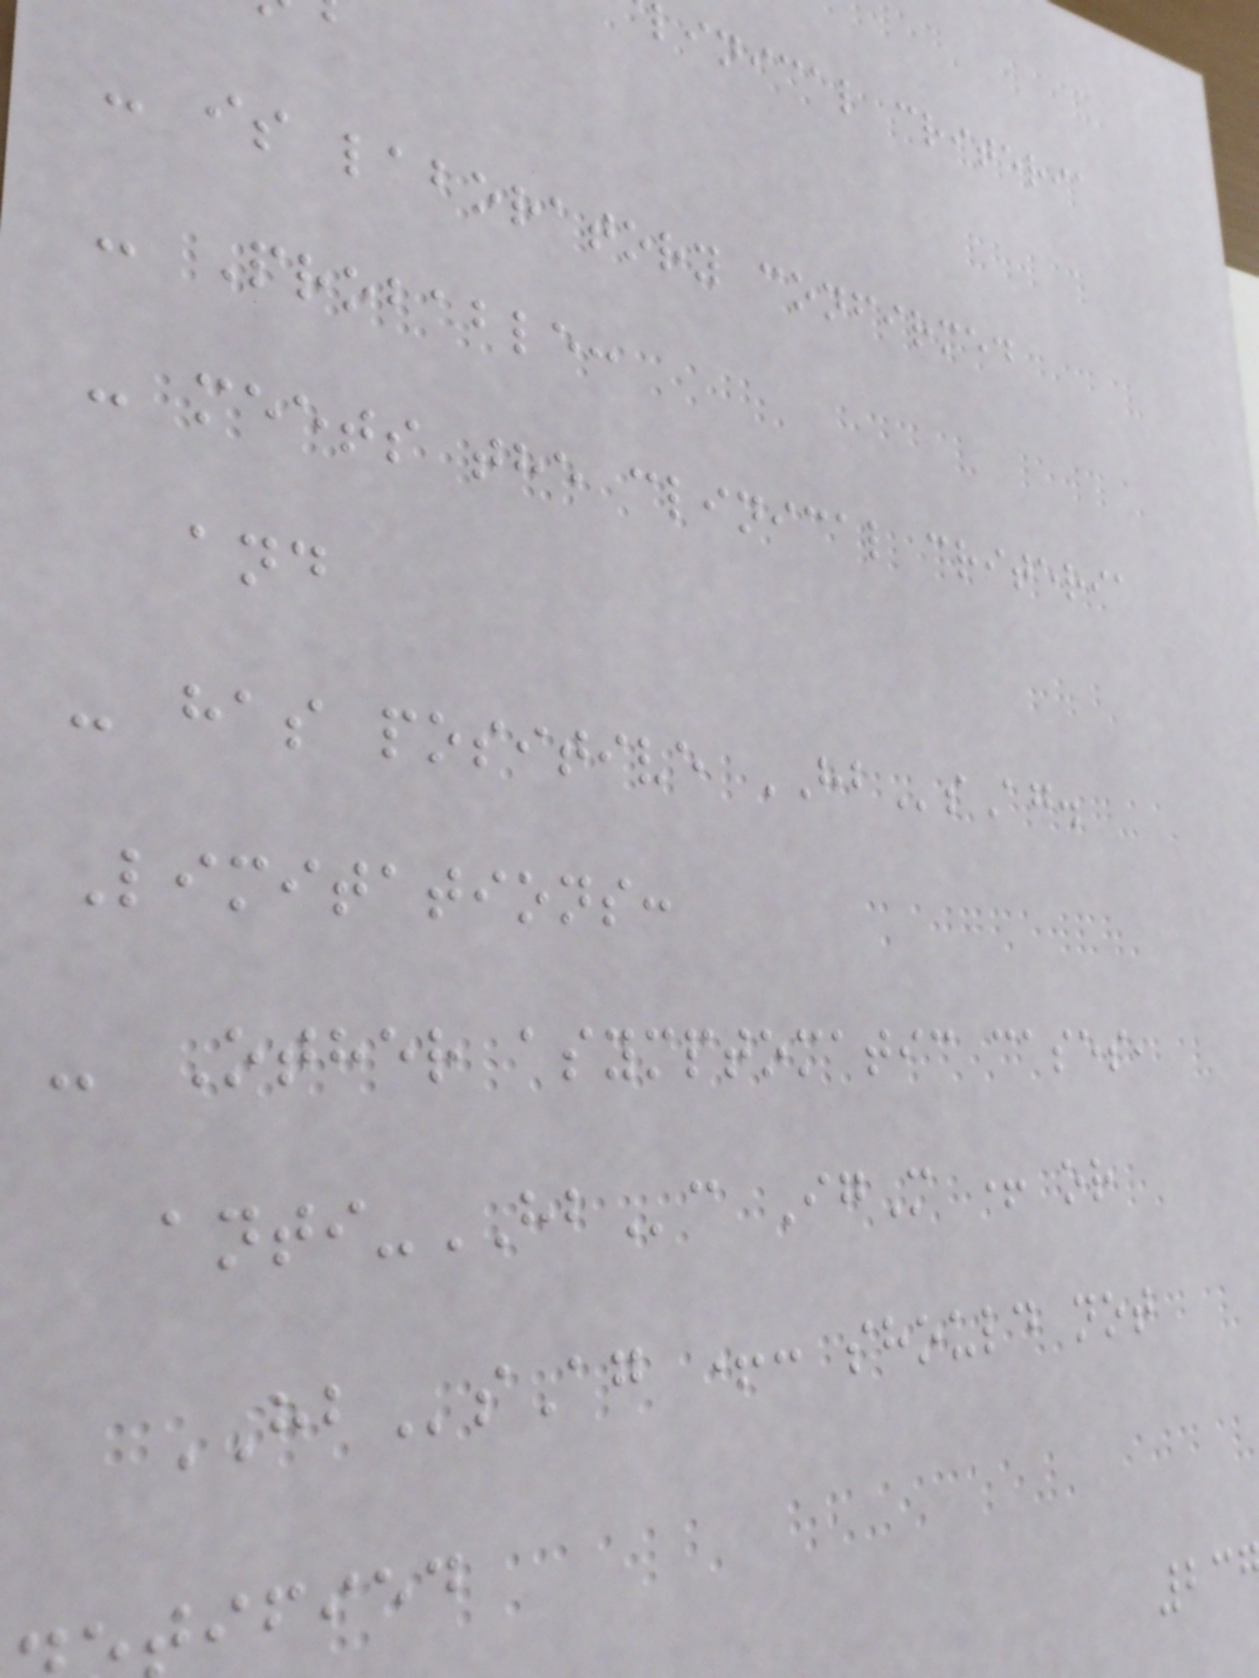linical criteria
- is laboratory confirmed
- Probable:
- meets the clinical criteria
and
- has positive HBsAg.
Limitations:
- Other asymptomatic cases,
anti-HBc IgM + or
HBsAg +: should not
ified
